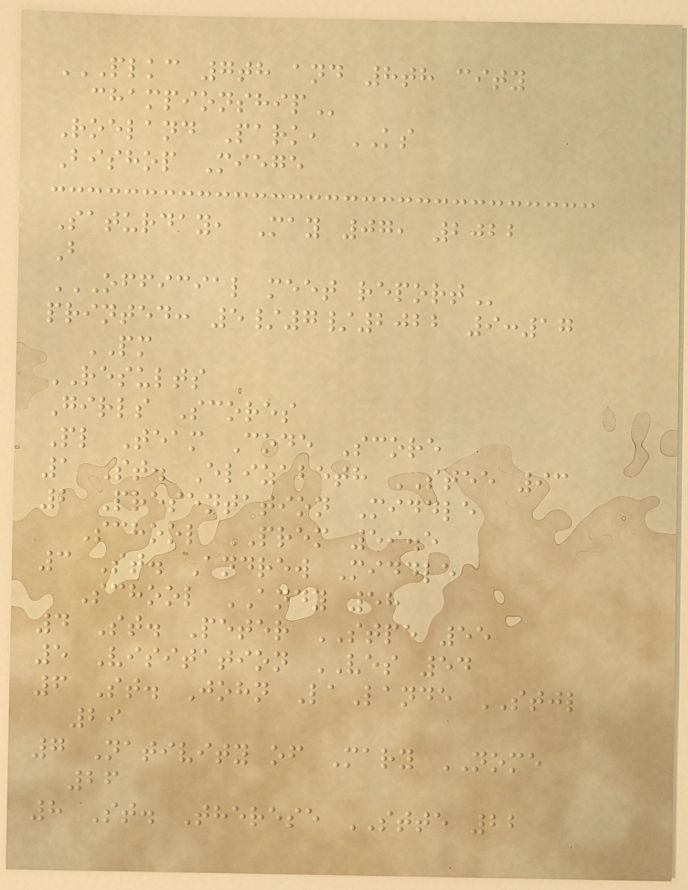PLKC 7TH AND 8TH CITY
CHAMPIONSHIP
Roeland Park, KS
Bishop Miege
Saturday, May 07, 2022
B
OFFICIAL MEET REPORT
printed: 5/7/2022 9:17
PM
RESULTS
Girls Scores
Pl Team Code Score
1 St. Elizabeth STEE 93
2 Presentation Middle
School PREM 59.5
3 St. Andrew Middle
School ANDY 58
4 St. Peter STPE 55
5 Visitation VES 54
6 St. John LaLande STJL
29
7 Nativity of Mary NOME
26
8 St. Therese STTE 22
